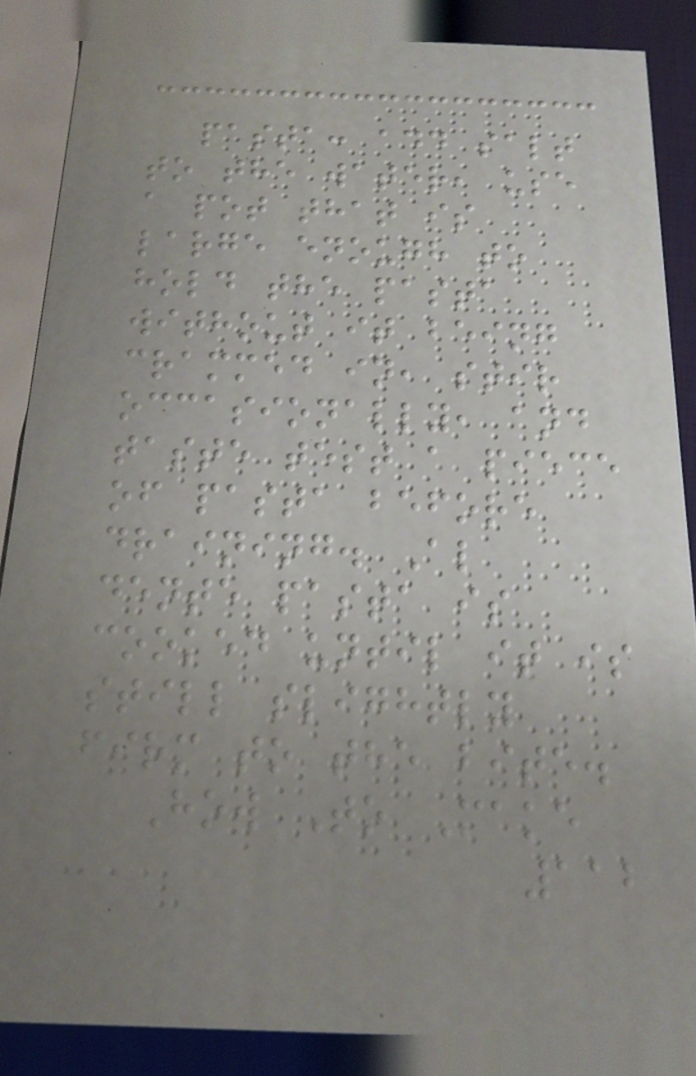pasta: add salt
to the water, use
a pot that is
large enough to
hold the pasta
without it being
crammed in, stir
occasionally, and
taste test a piece
of pasta before
draining. Al
dente pasta is
cooked until it is
still slightly
firm to the bite.
How To Make
112
